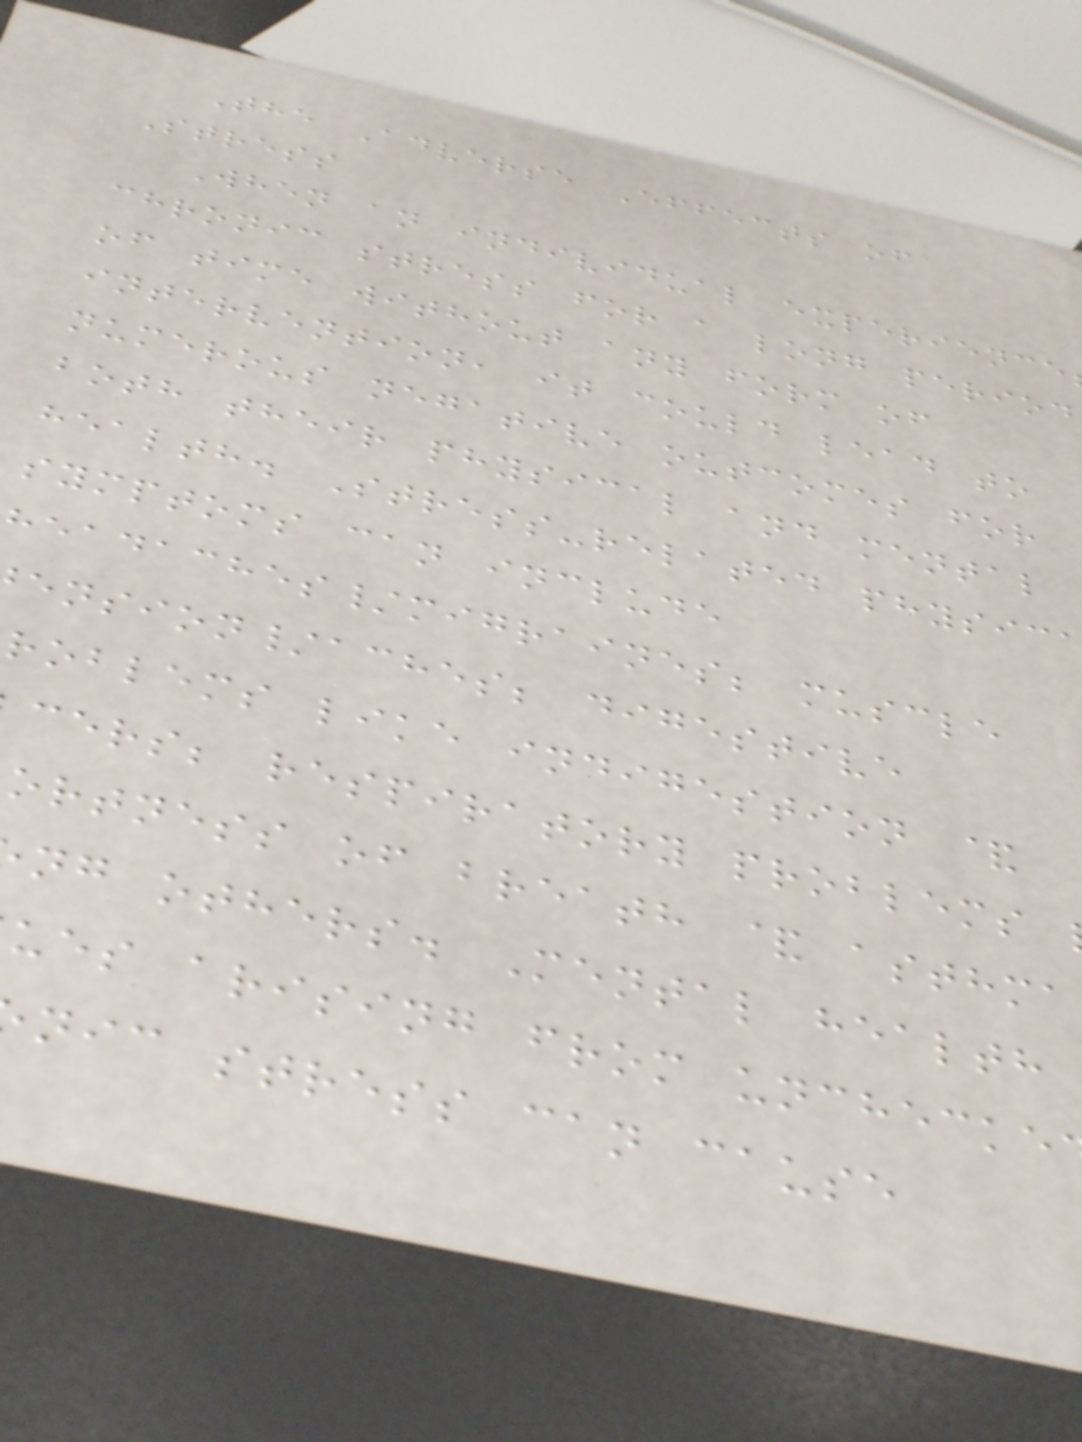The Adverse Effects of
Stress
When an individual experience
chronic stress for a long period
of time without any form of
intervention, it could lead to
numerous negative outcomes for
both their physical and mental
health. Stress-related physic
symptoms can include
headaches/migraines; muscle
ension/aches; digestive
roblems like indigestion &
cers; respiratory problems
ortness of breath & asthma
ng others. Mental health
ues arising from unchecke
nic stress can cause
